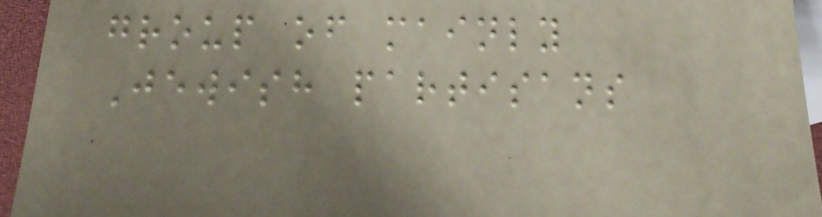group of mainly
Jewish partisans
